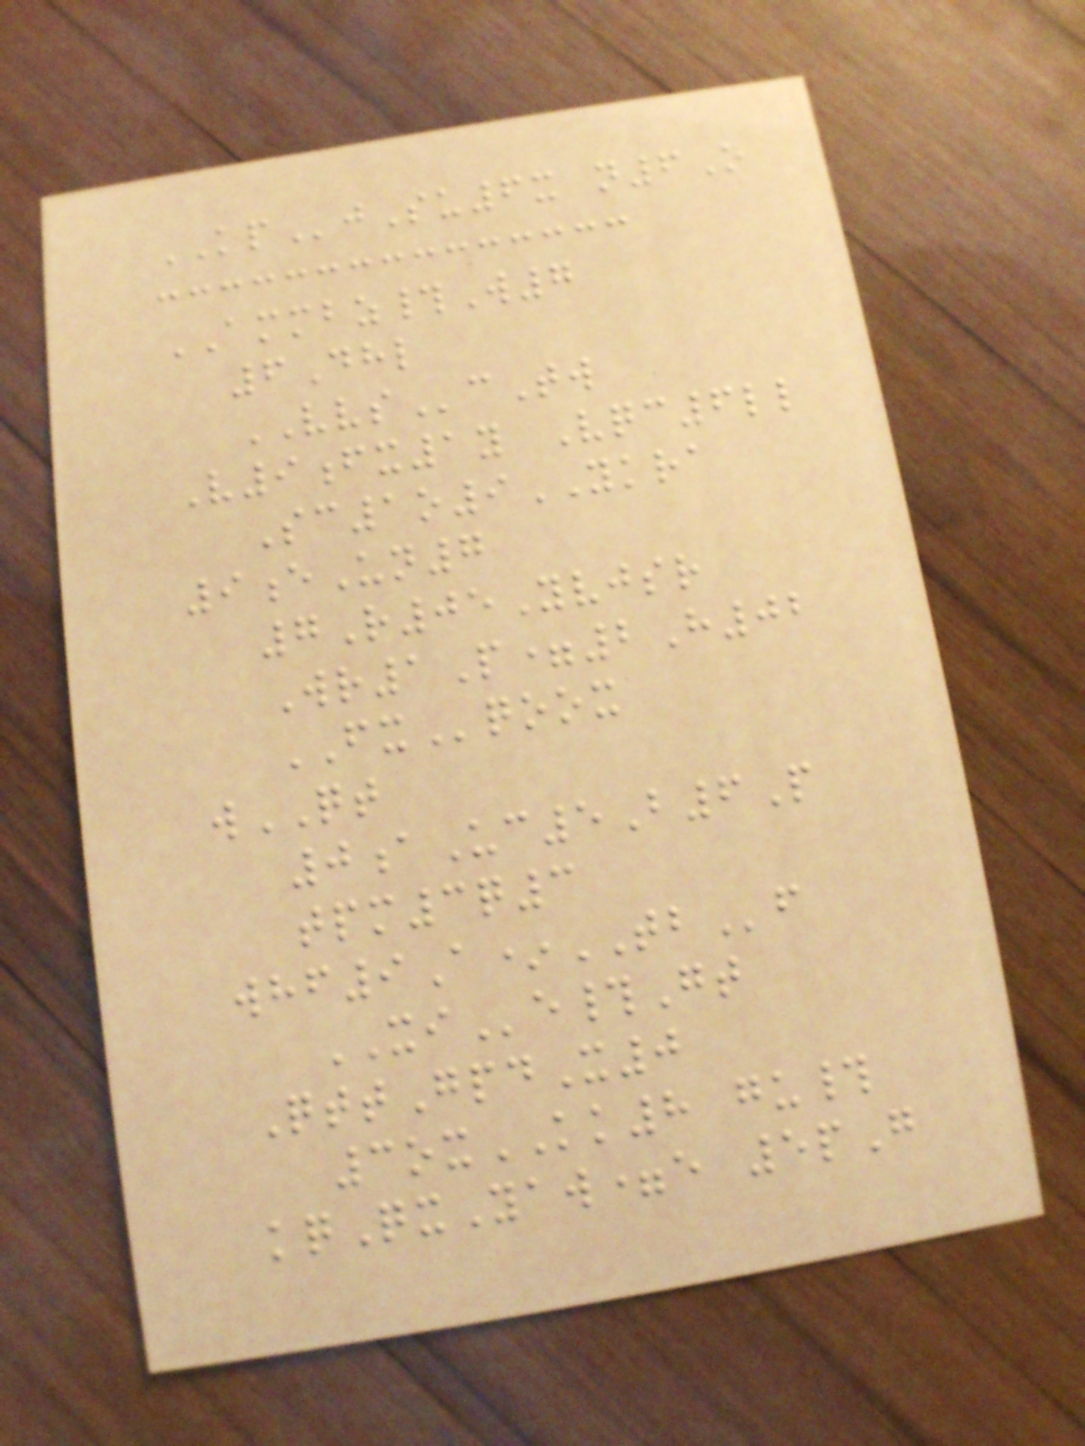KPjSu6x n6O
AMMBZ#W7
6Dhl
VVScTw
V9fx1y Vqc6ll
Sc1o9YKRA
9eUn7
7R05Yvjsr
Wr1P=2H02
FXqoox
wQT
0aUc5B6P
tpm3q3
whf9A*TBf
XIe#Gt
QttGpdX0
3oxKK8 gu#
kqQxYaw=e 5pG
